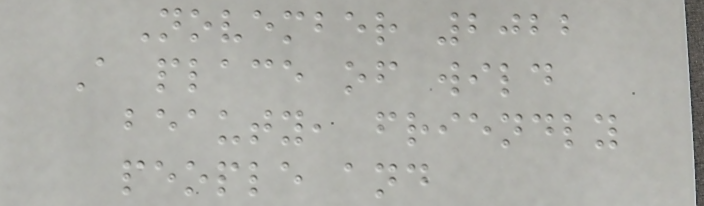November 2022
A place of wild
beauty, friendly
people and
